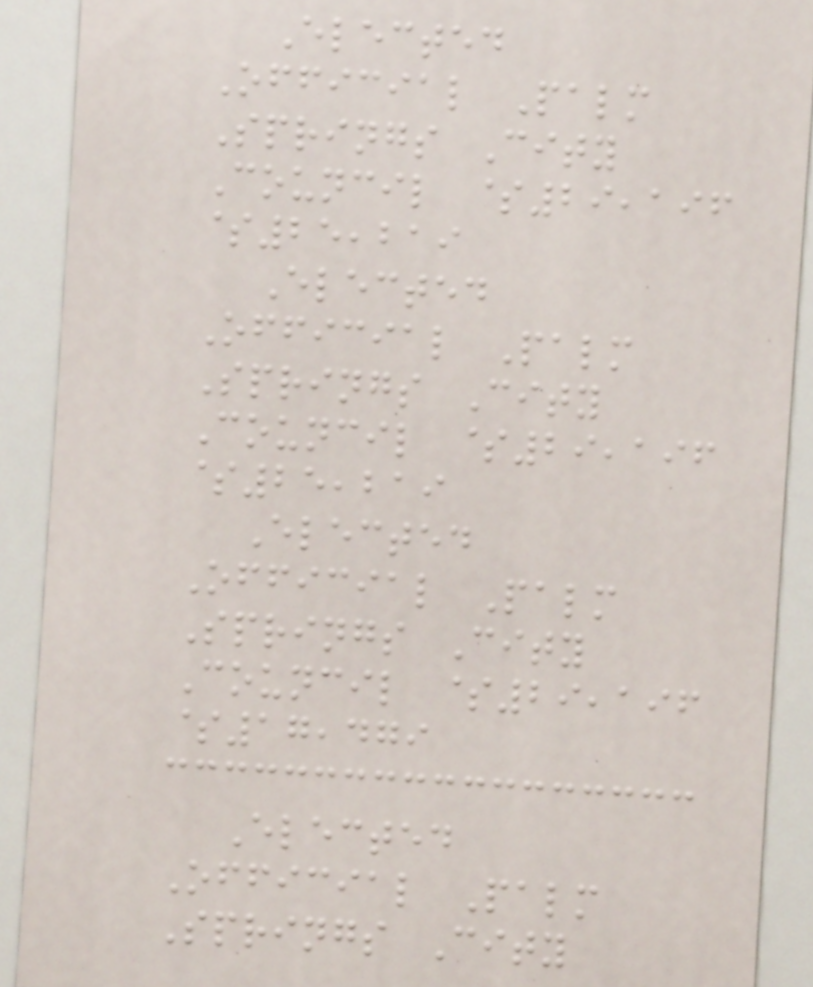Elected
Official Palm
Springs City
Council $29,196
$25,219
Elected
Official Palm
Springs City
Council $29,196
$25,219
Elected
Official Palm
Springs City
Council $29,196
$17,479
Elected
Official Palm
Springs City
